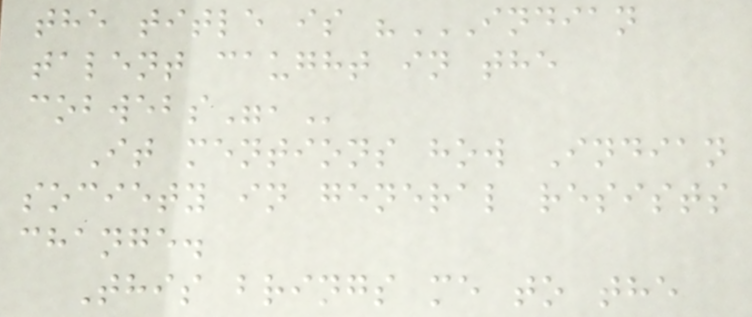the title is "INDIAN
TALENT CAUGHT IN THE
COBWEBS",
It mentions how Indian
society in general resists
change.
This brings me to the
